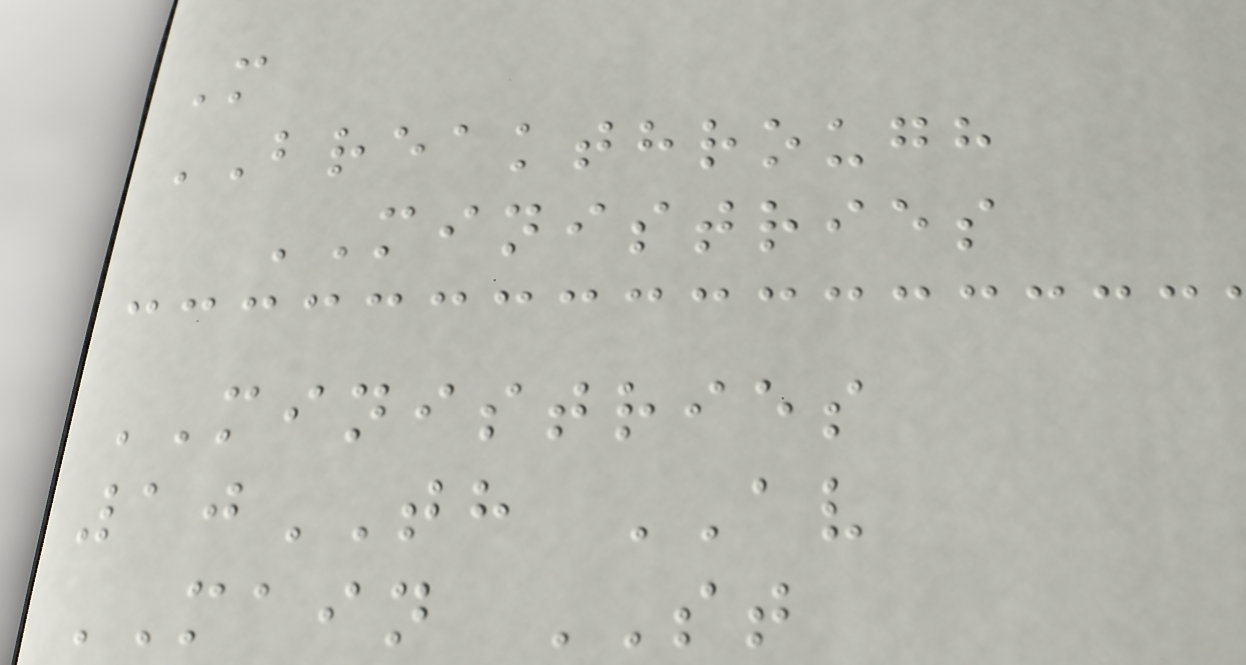M
BREAKTHROUGH
MINISTRIES
MINISTRIES
10TH AV
MAIN ST
